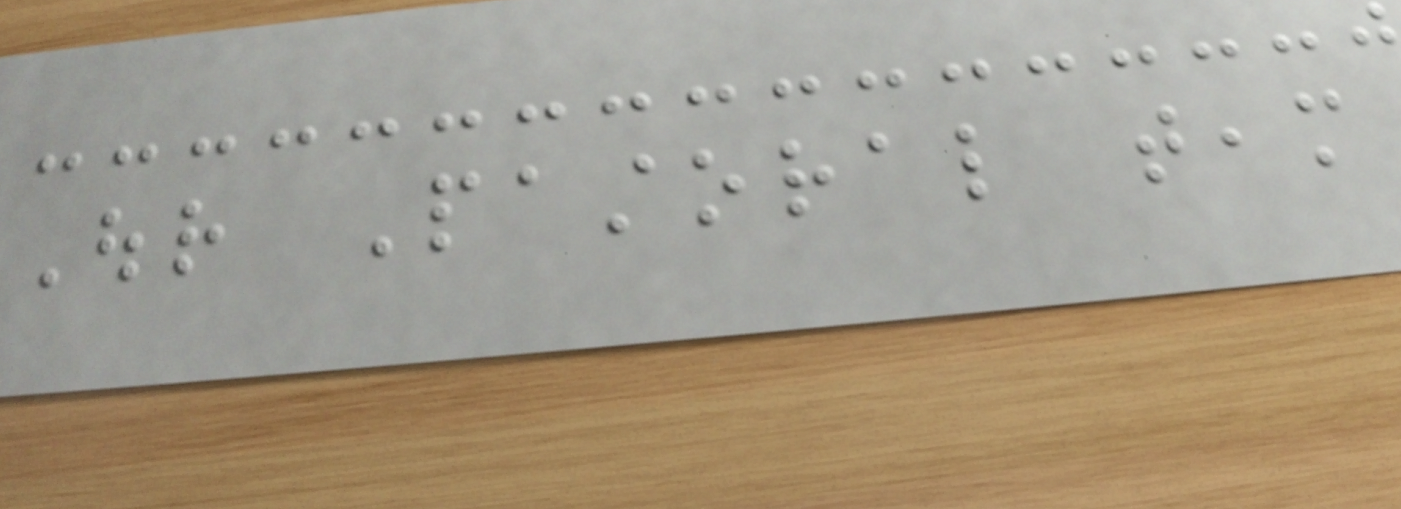Our Pastoral team
